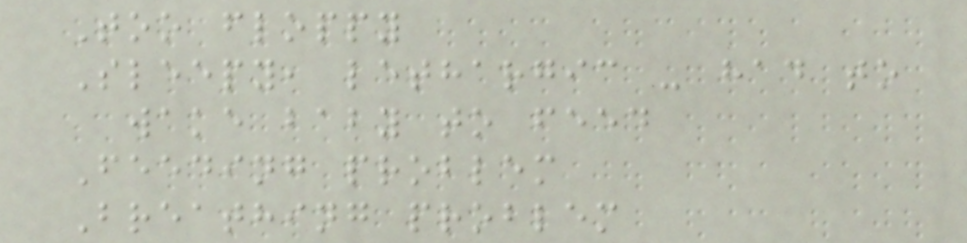Too floppy
Sleepy, lethargic - had to
wake baby to feed
Feeding problem
Breathing problem
